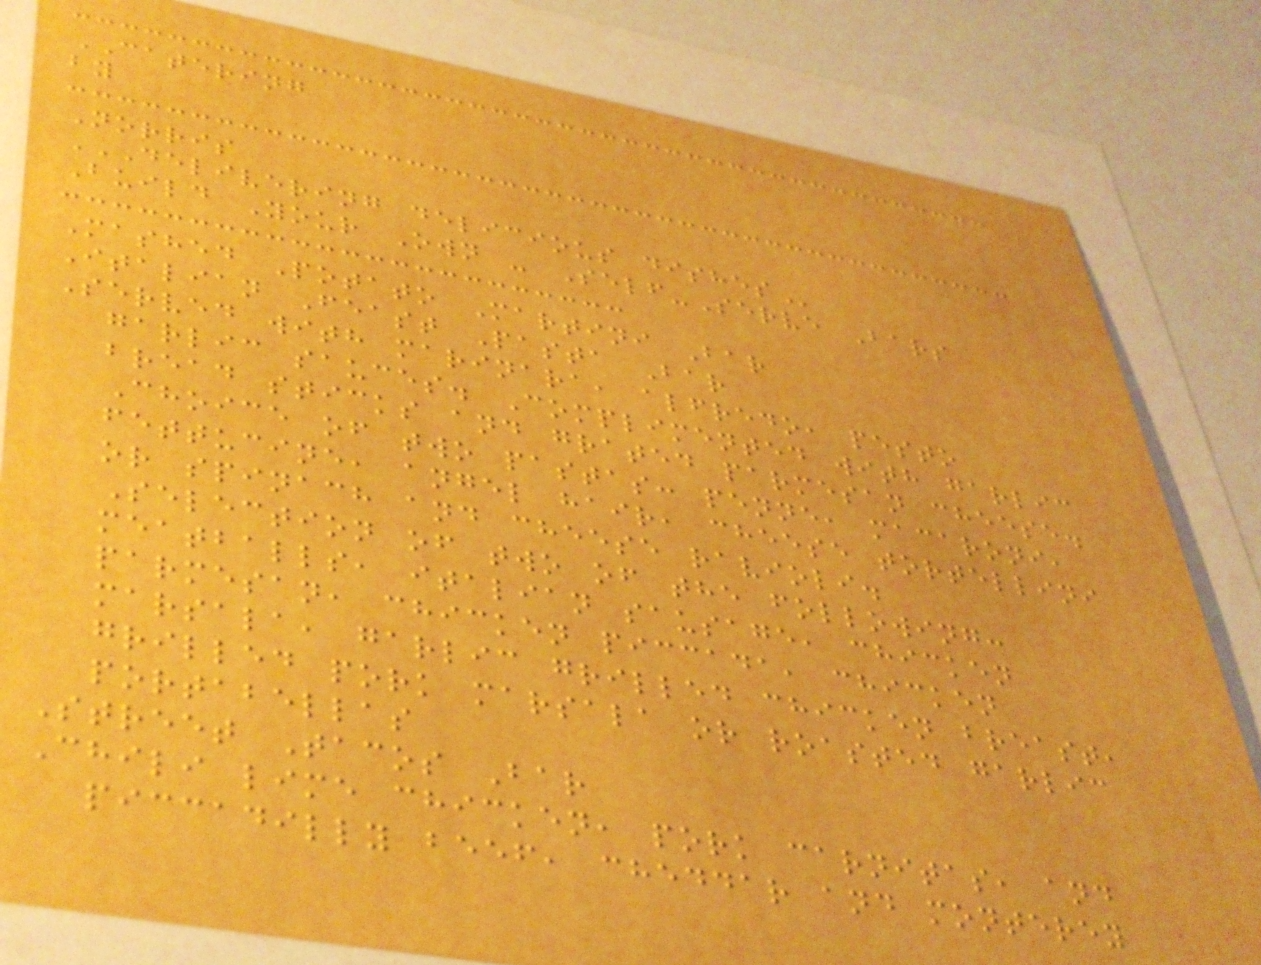CATERING
by
Norris
DELIVERING DELICIOUS DISHES
Build Your Own - Self-Serve Bars
Mashed Potato Martini Bar
Italian Feast Pasta Bar
Served with marinara, alfredo, pesto
garlic sauces. Complimented with garlic
bread sticks and grated parmesan cheese.
Choice of two pastas: penne, macaroni,
fettucine, angel hair, cheese tortellini
or spinach and cheese ravioli.
Selection of two of the following:
meatballs, italian sausage, chicken
parmesan, chicken piccada, chicken
marsala, garlic grilled chicken breast,
grilled pork marsala or roasted garlic
portabellas
Street Tacos Bar
Chili lime chicken, pork carnitas, and
piccadilly beef, cheddar and monterey
